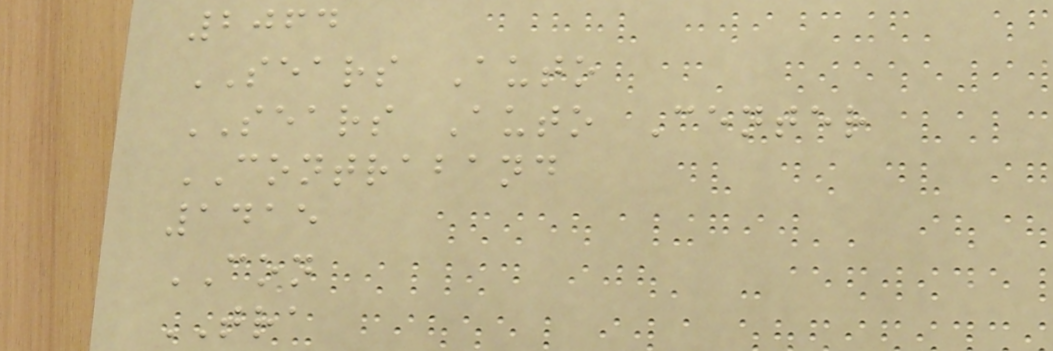2064
SEARS Auto
SEARS Auto Center
CONTRABAND
1415
CON
TRA
